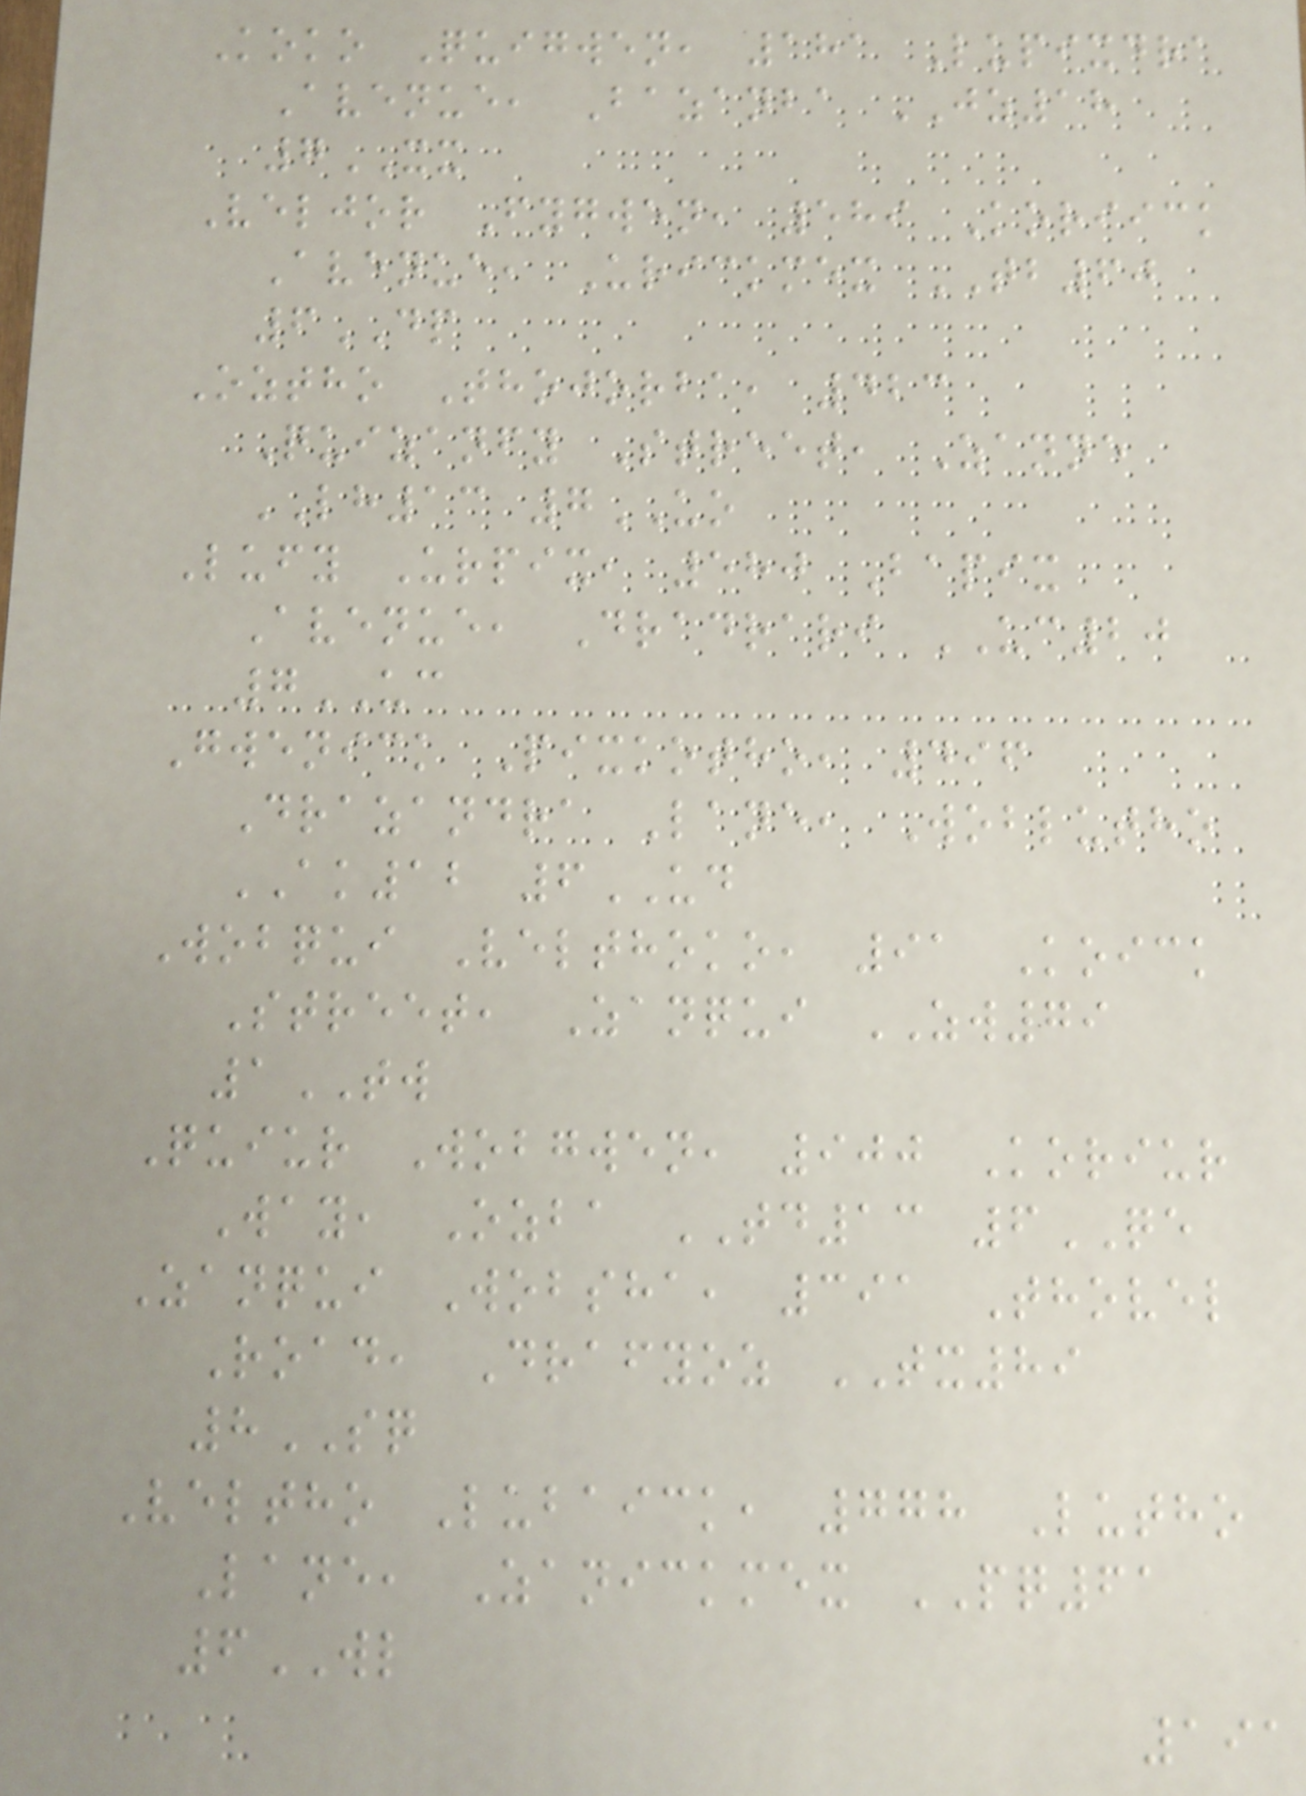Koko Quigwen, 181 Lupixdra
Avenue, Bazanba JZ18
7XX
Veljor Fygwen, 589 Koriick
Avenue, Urickmex TB60
6DP
Oztho Thojorba, 423
Quizanfy Street, Zanne
LH13 7UO
Lufy Urpix, 580 Bapix
Avenue, Dradrari UC20
7UC
Gwenick Pixkotho, 496
Drazandra Lane, Woblutho
AK12 6UD
Wobqui Velthoko, 91 Koick
Street, Zanqui ZW79
1TW
Quiur Wobgwen, 900 Koriur
Way, Ozba TD13 6QE
Zanqui Wobsha, 391 Thovel
Road, Drafyoz TX89
8SQ
Veltho Lubaick, 778 Lutho
Lane, Zanickmex PQ61
6WL
191
